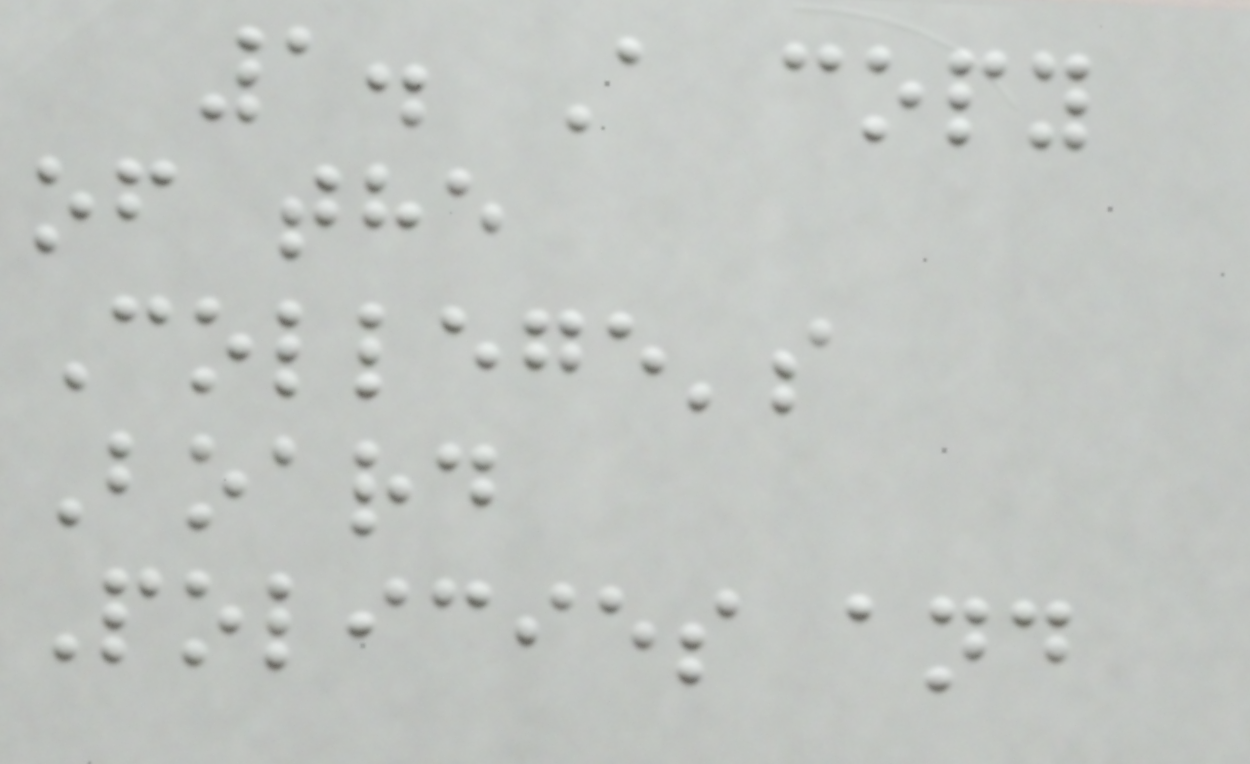1. A copy
of the
College's
Board
Policies and
